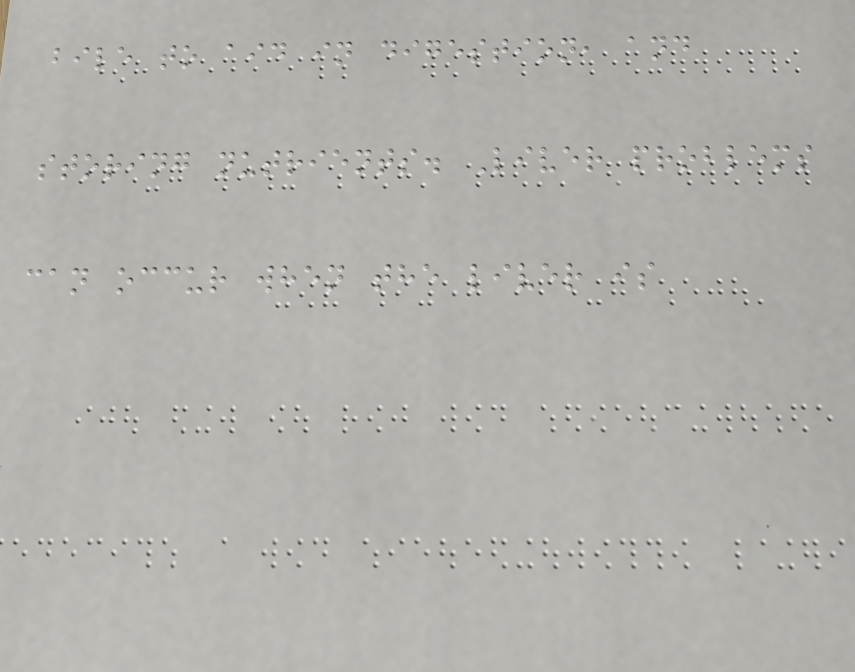bile to aid in digestion, and
storing nutrients. Liver problems
can occur when the liver is
